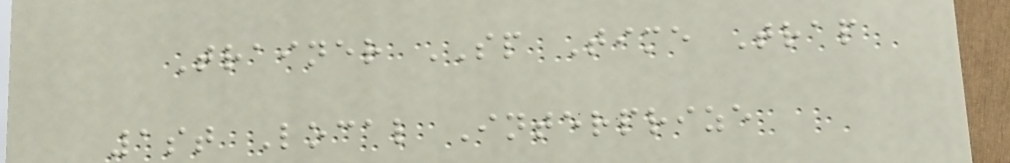Trainer SP Time Trap
1st Local Interprize
